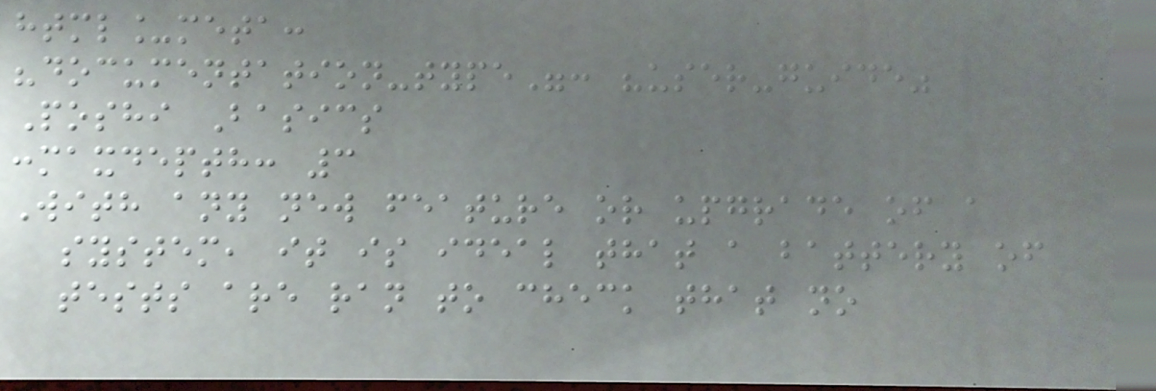html_meta:
"documentation-type": "user-guide"
Poshi Basics
:maxdepth: 3
With any new feature or upgrade of a
system, it is ideal that a battery of
tests are ran to check that no
